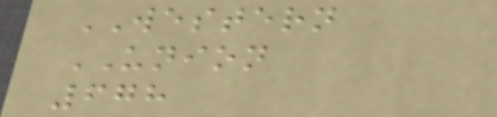WESTERN
UNION
678
